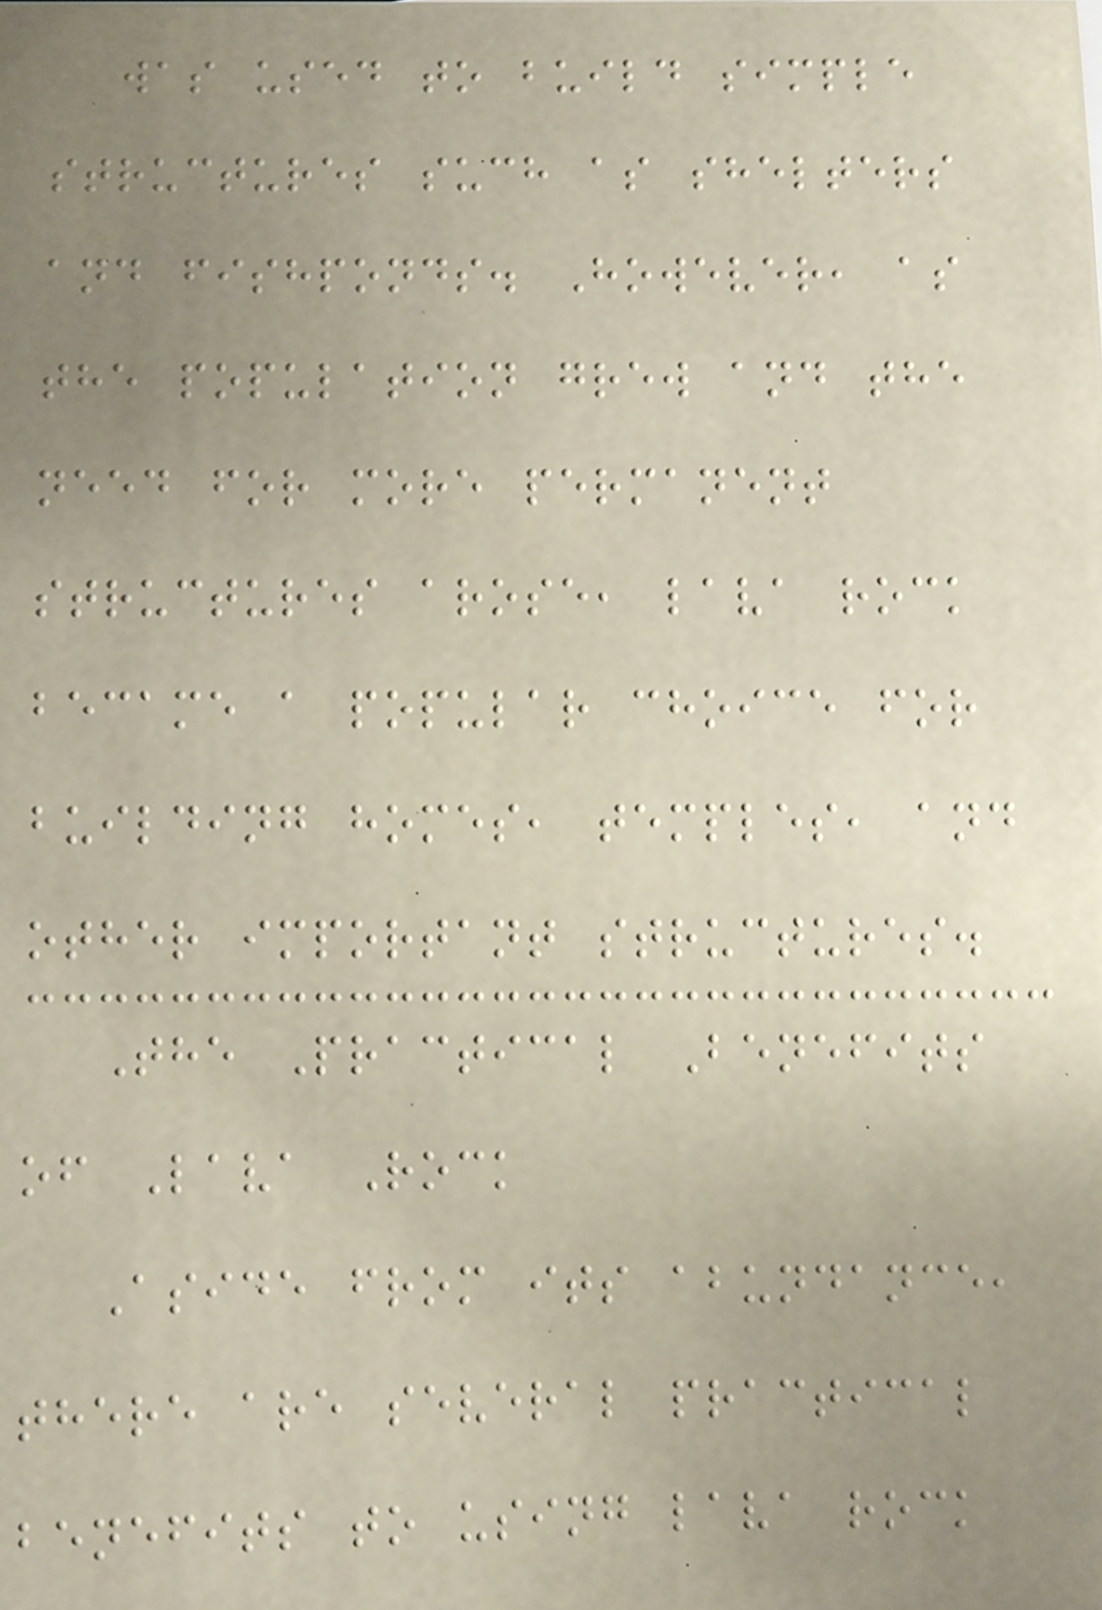was used to build simple
structures such as shelters
and fishponds. However, as
the population grew and the
need for more permanent
structures arose, lava rock
became a popular choice for
building homes, temples, and
other important structures.
The Practical Benefits
of Lava Rock
Aside from its abundance,
there are several practical
benefits to using lava rock
